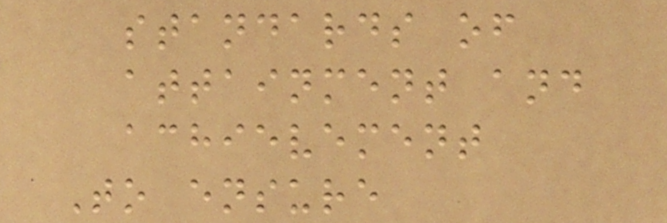standards of
attainment and
achievement
To ensure
